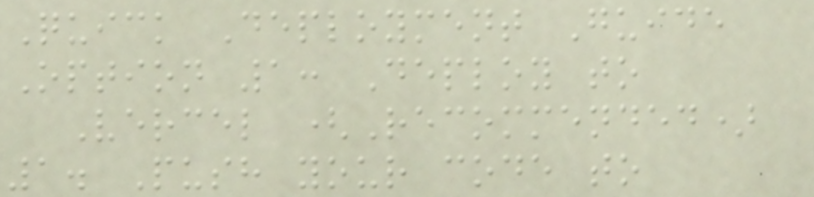Quick Deployment Guide
Option 1: Deploy to
Vercel (Recommended)
1. Push your code to
